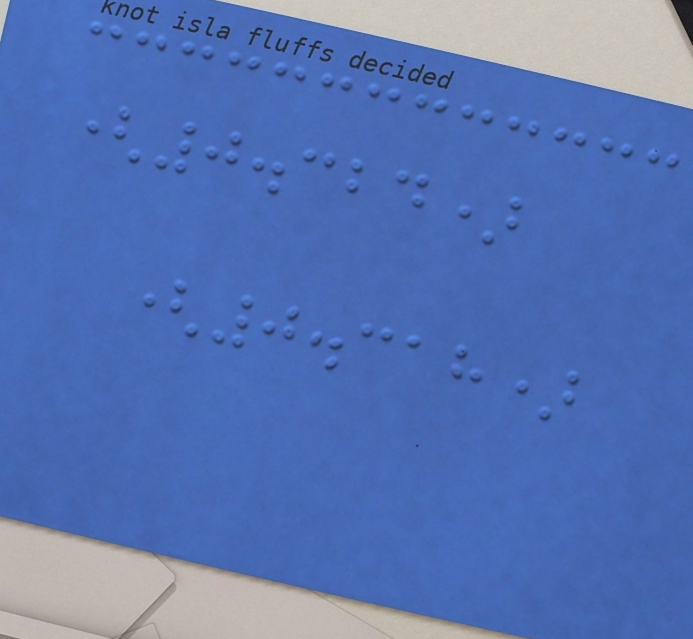(0.324)
(0.318)
